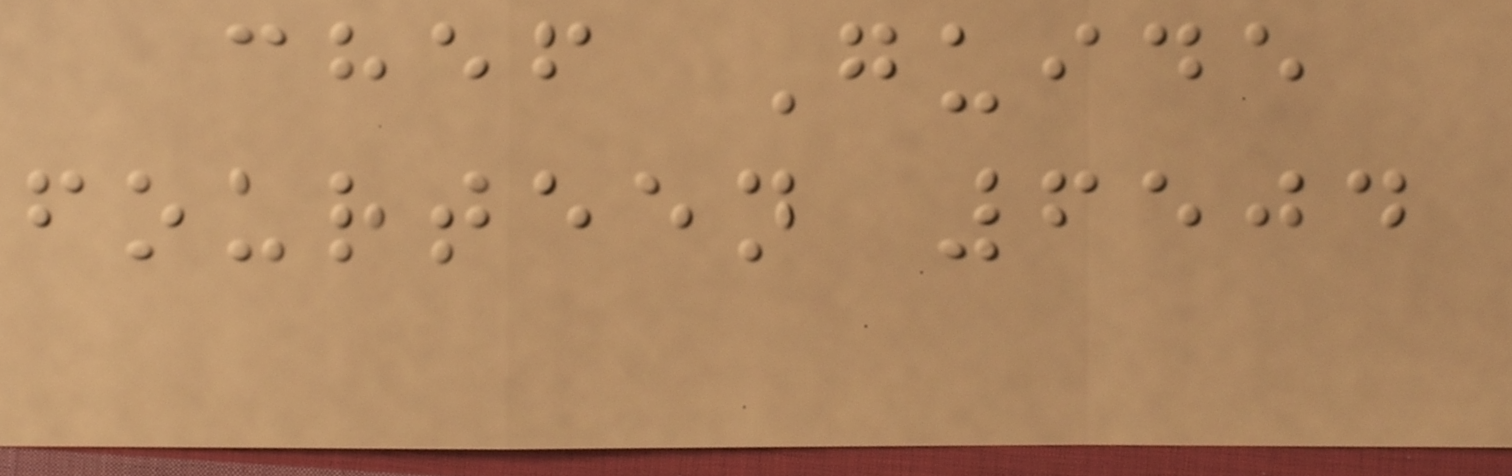chef Guide
fourteen 6504
